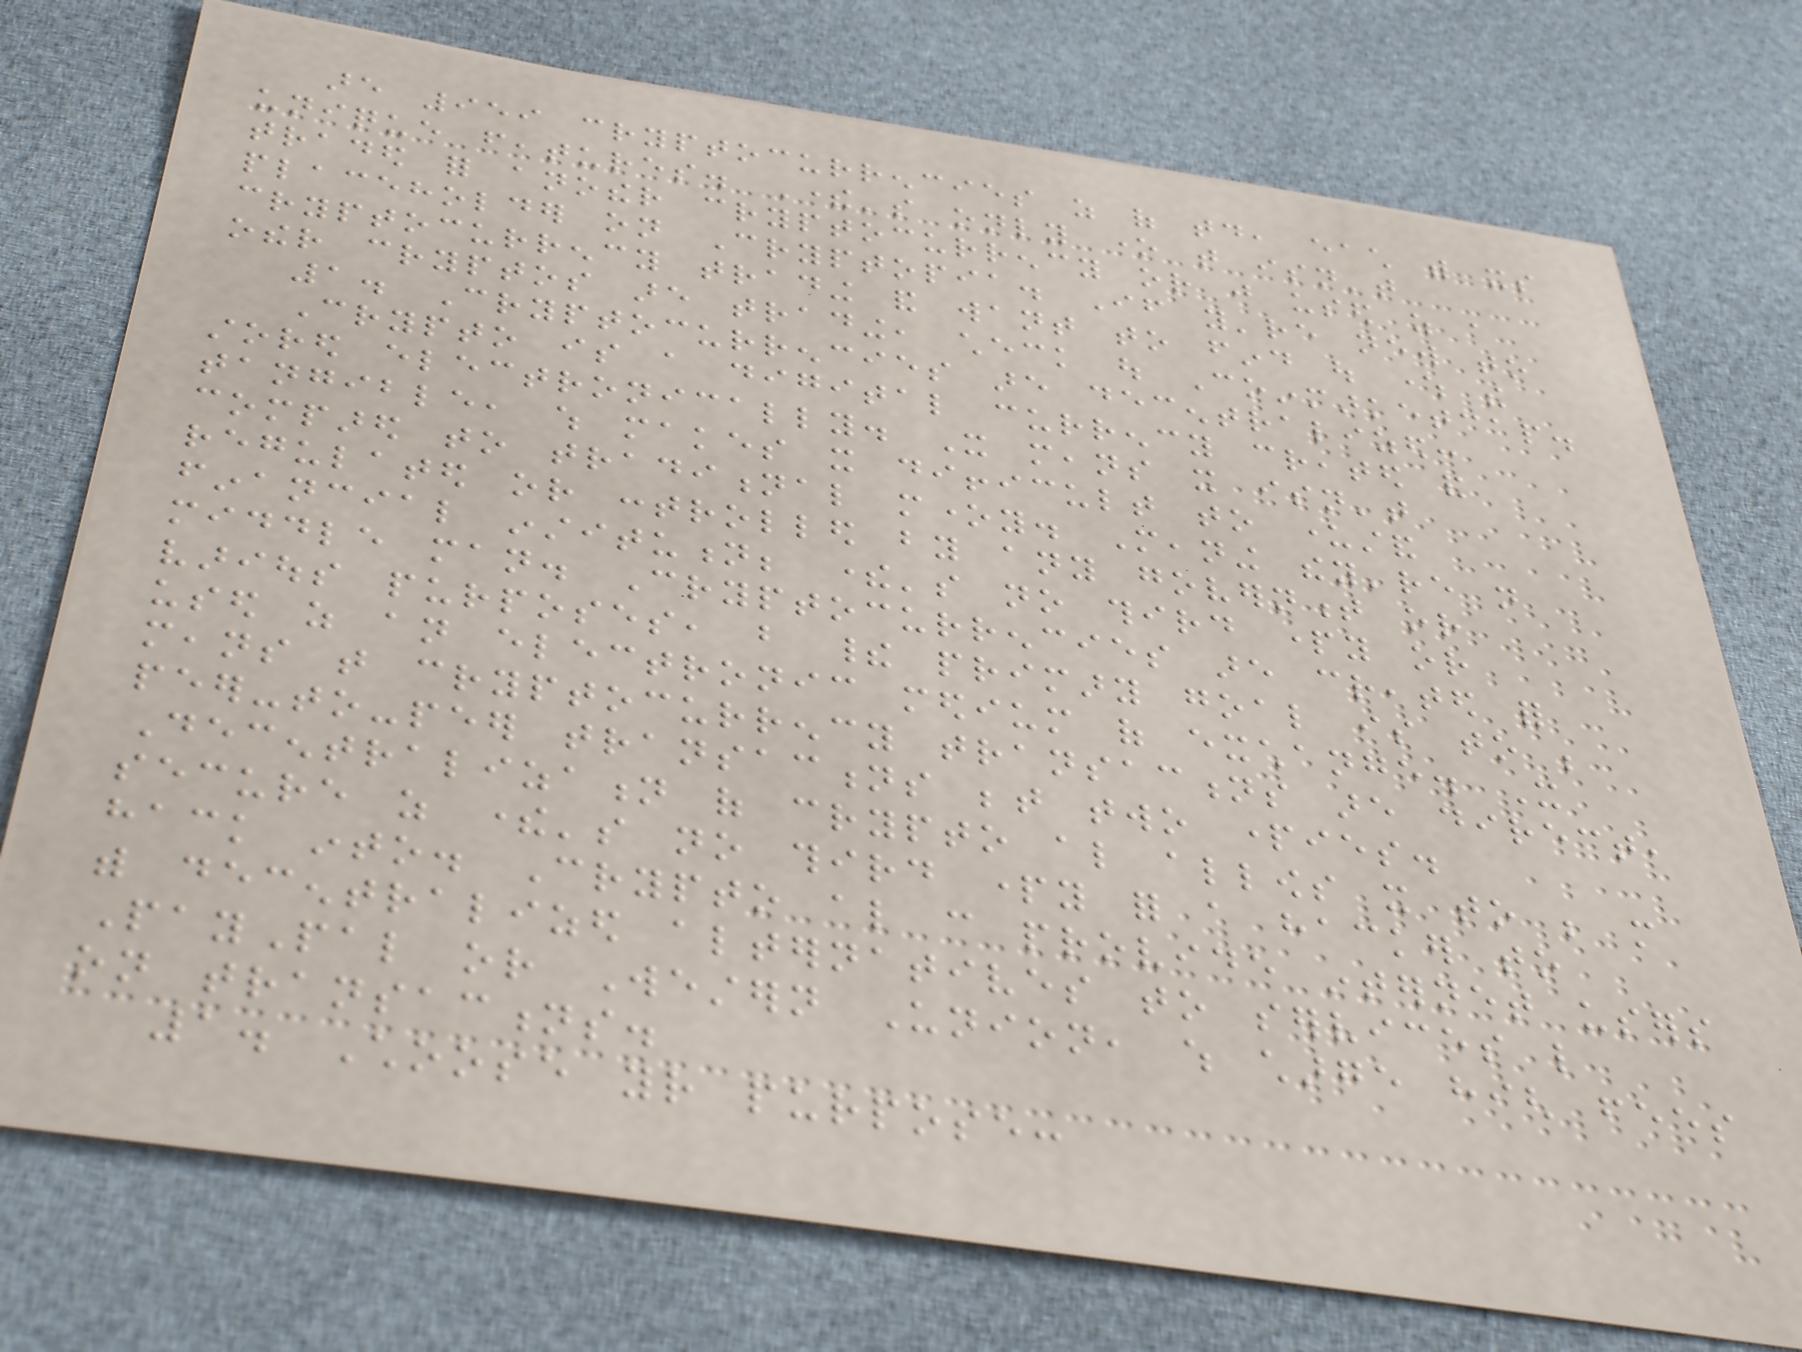are 959 cryptocurrencies as of today, each with its
unique features. There's only one that isn't
traded for another cryptocurrency or just used as a
placeholder on Cryptopia. If you're new to
cryptocurrency trading and want to find out where the
other cryptos are trading, check out Coinmarketcap.
1. Cryptocurrencies are decentralized:
Crypto is a digital currency created and
stored electronically. It means it isn't
tangible, which makes it difficult to understand
compared to traditional money. Meaning they're not
regulated or controlled by any government or
financial institution; there's no third party or
middle man. Cryptocurrencies are created for
various purposes, but their primary goal is to be
used as an electronic medium of exchange. It
means that cryptocurrency transactions are direct,
peer-to-peer transactions between two parties.
Decentralization of crypto also allows it to be more
secure as there's no third party for a hacker to
hack into. Crypto also can provide internet users
with decentralized alternatives to services like
PayPal or Western Union, which charge high fees
on transactions.
1. Choose your purpose:
